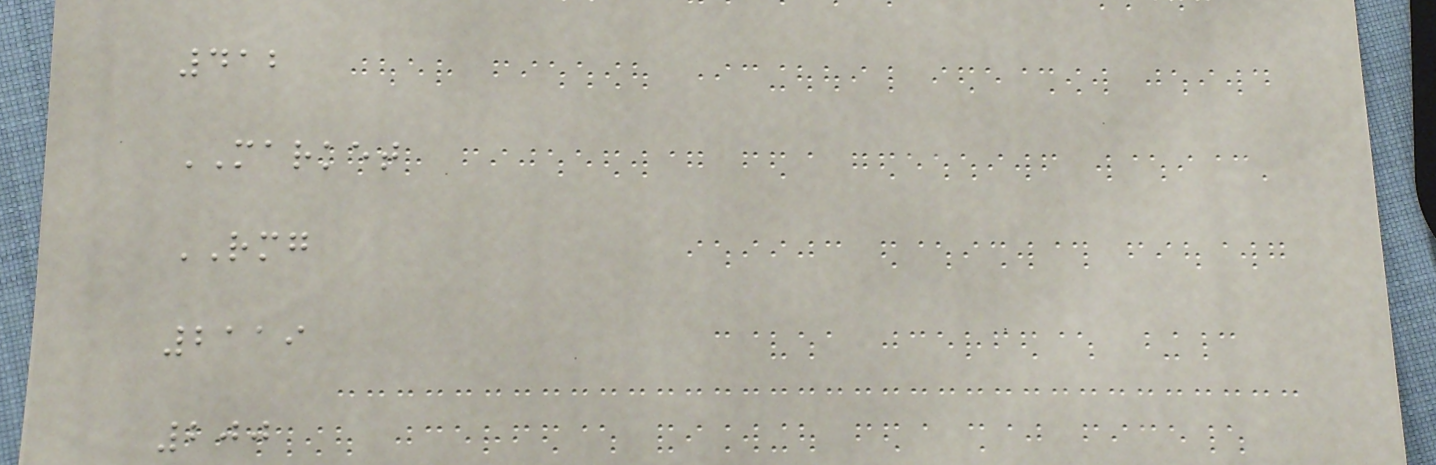412
MARKET
RMG
2119
200
